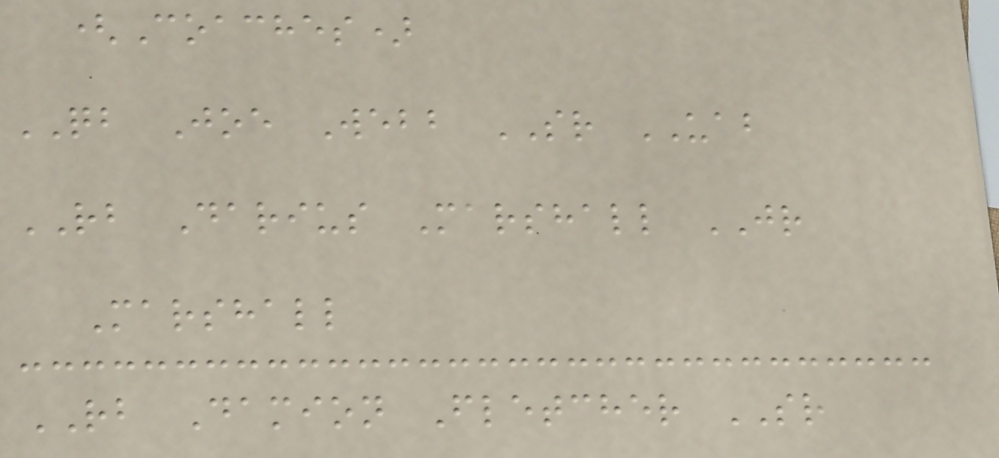(Coaches)
QB Joe Webb SR UAB
RB Darius Marshall JR
Marshall
RB Damion Fletcher SR
